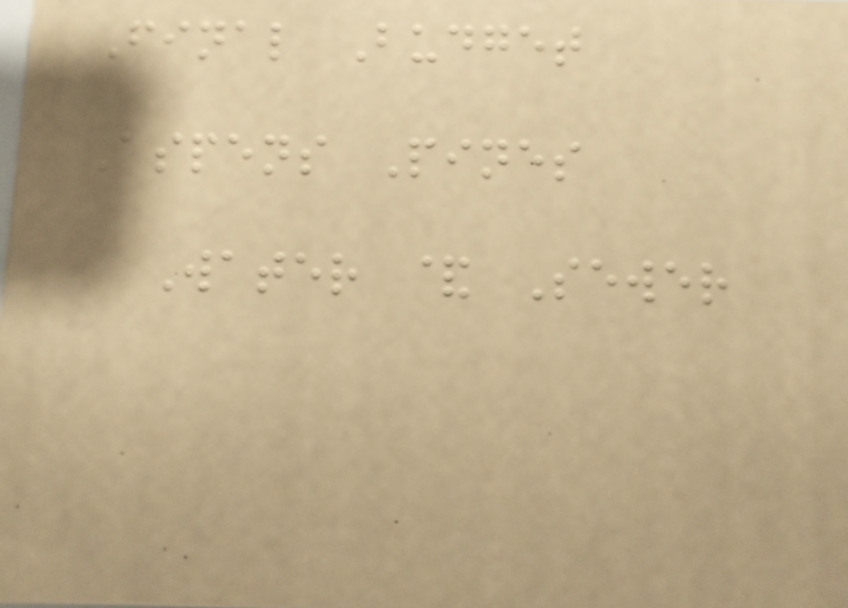Final Budget
Aspens Pines
Water & Sewer
